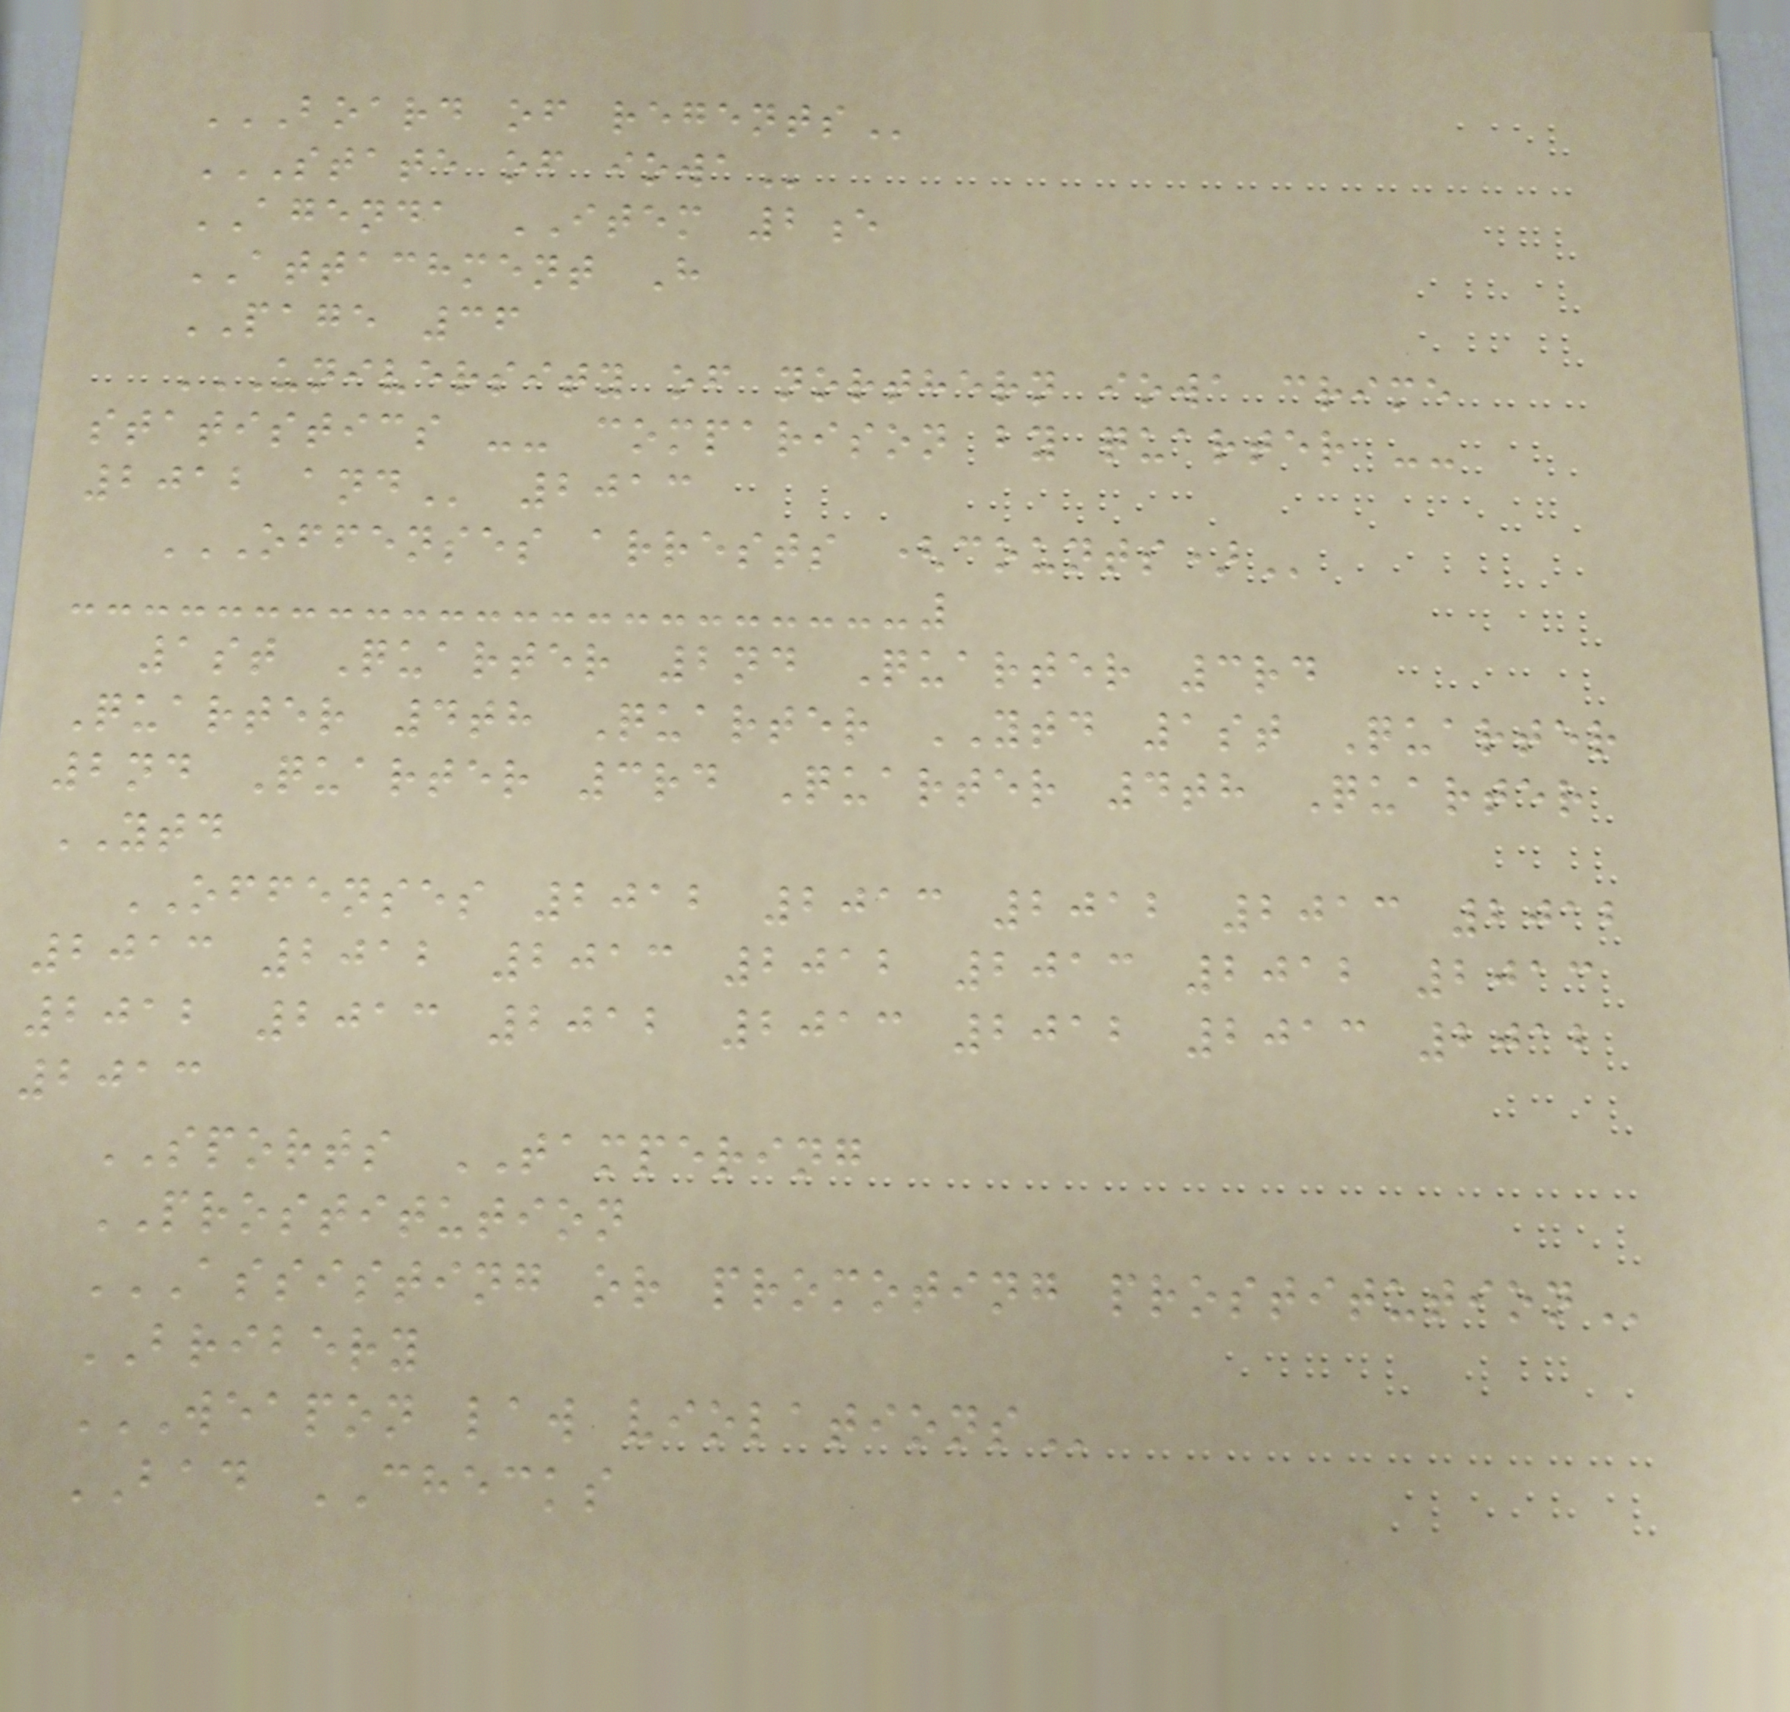BOARD OF REGENTS
STATE OF IOWA
AGENDA ITEM 2e
ATTACHMENT H
PAGE 36
UNIVERSITY OF NORTHERN IOWA CRIME
STATISTICS -- COMPARISON BY QUARTER --
2012 AND 2013
OFFENSES ARRESTS (COUNTS)
1st Quarter 2nd Quarter 3rd
Quarter 4th Quarter YTD 1st Quarter
2nd Quarter 3rd Quarter 4th Quarter
YTD
OFFENSES 2012 2013 2012 2013 2012
2013 2012 2013 2012 2013 2012 2013
2012 2013 2012 2013 2012 2013 2012
2013
SPORTS TAMPERING
PROSTITUTION
ASSISTING OR PROMOTING PROSTITUTION
BRIBERY
WEAPON LAW VIOLATIONS
BAD CHECKS
